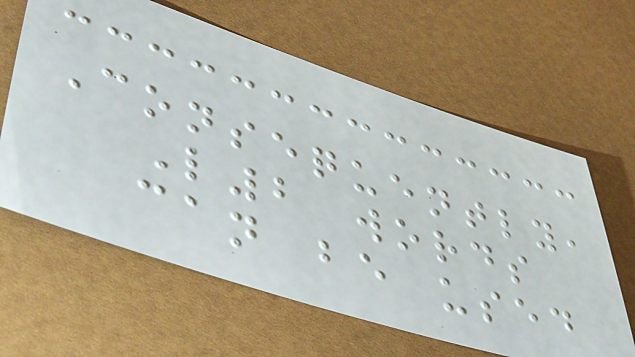Consequently,
L2 words
can be used
